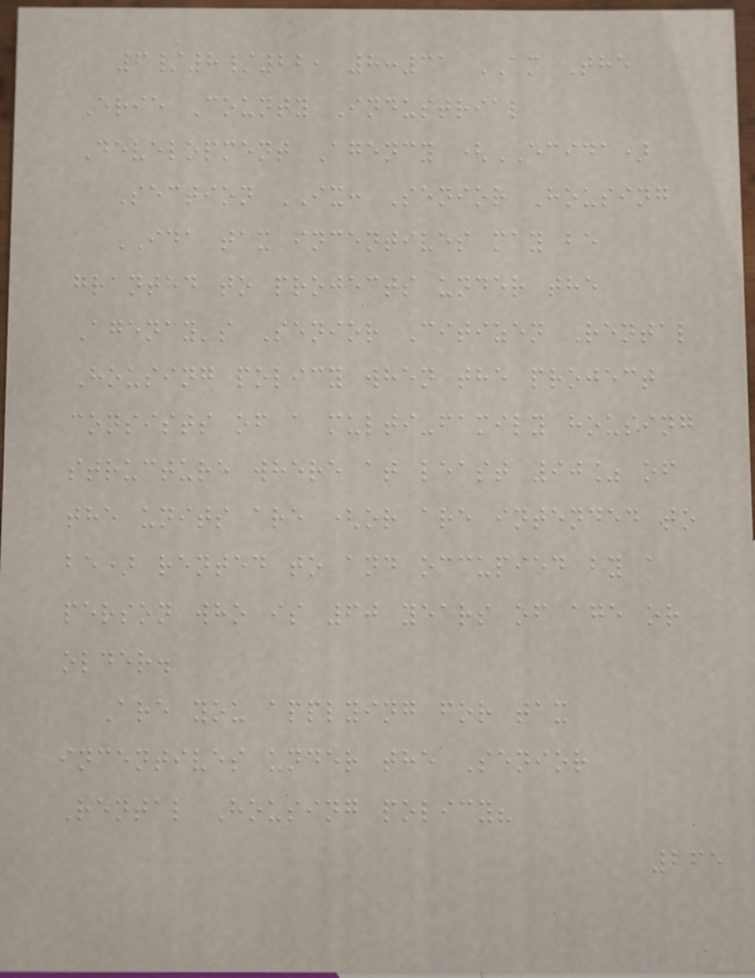6/8/22, 8:31 AM The
Erie County Industrial
Development Agency (ECIDA)
Section IX: Senior Housing
IDA tax incentives may be
granted to projects under the
Agency's Senior Citizen Rental
Housing policy when the project
consists of a multi-family housing
structure where at least 90% of
the units are (or are intended to
be) rented to and occupied by a
person who is 60 years of age or
older.
Are you applying for tax
incentives under the Senior
Rental Housing policy?
265
